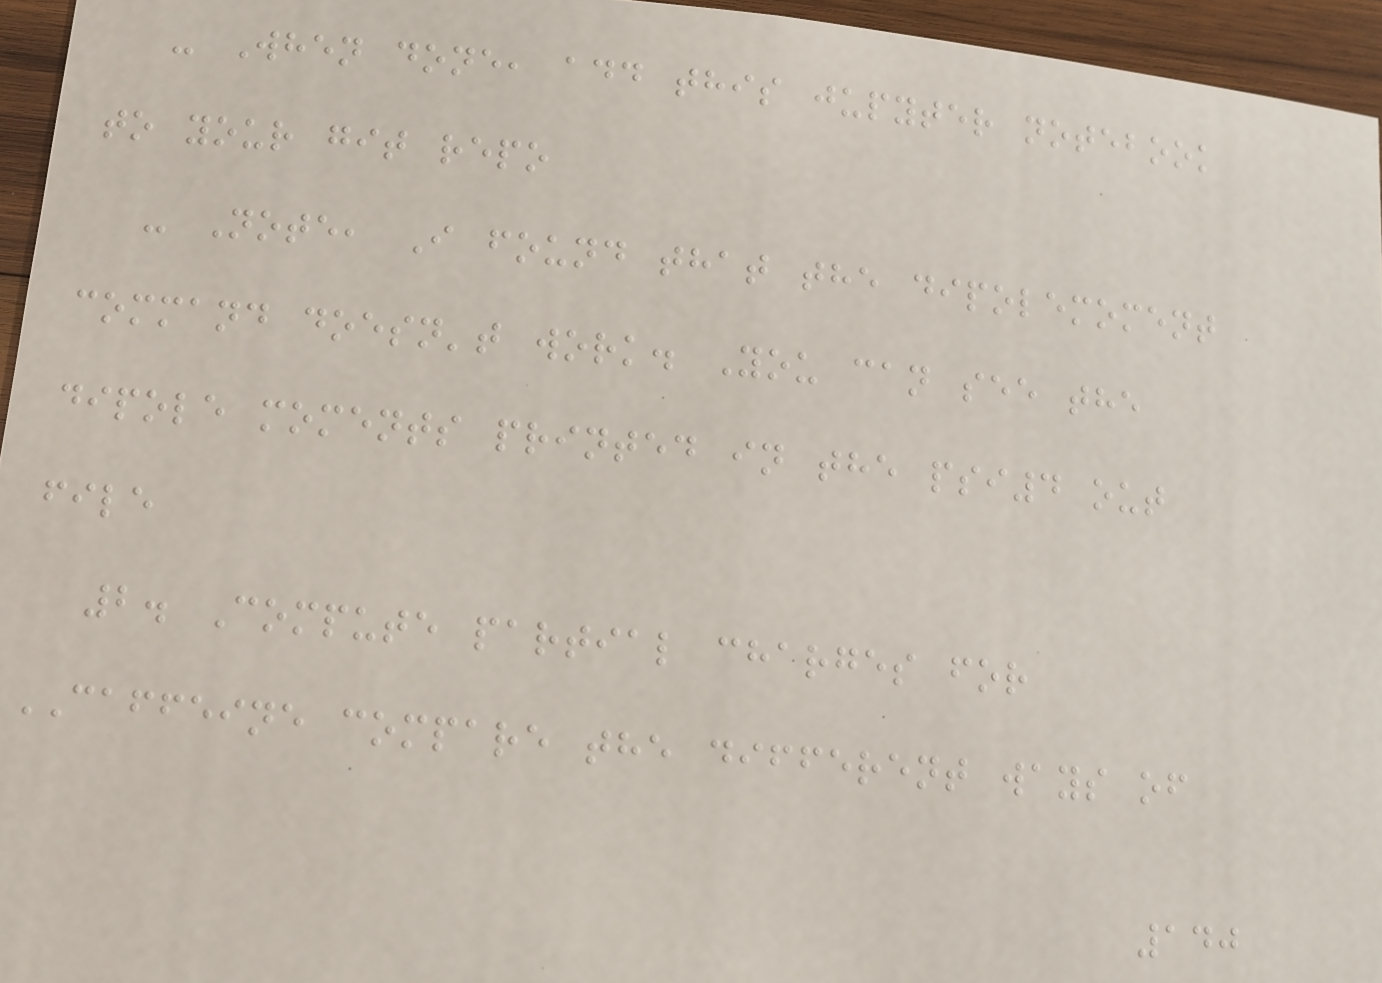- When done, add this jupyter notebook
to your git repo
- Note, I found that the dipolemoment
command doesn't work. You can see the
dipole moments printed in the psi4 out
file
2. Compute partial charges for
CAFFEINE compare the different ways of
140
